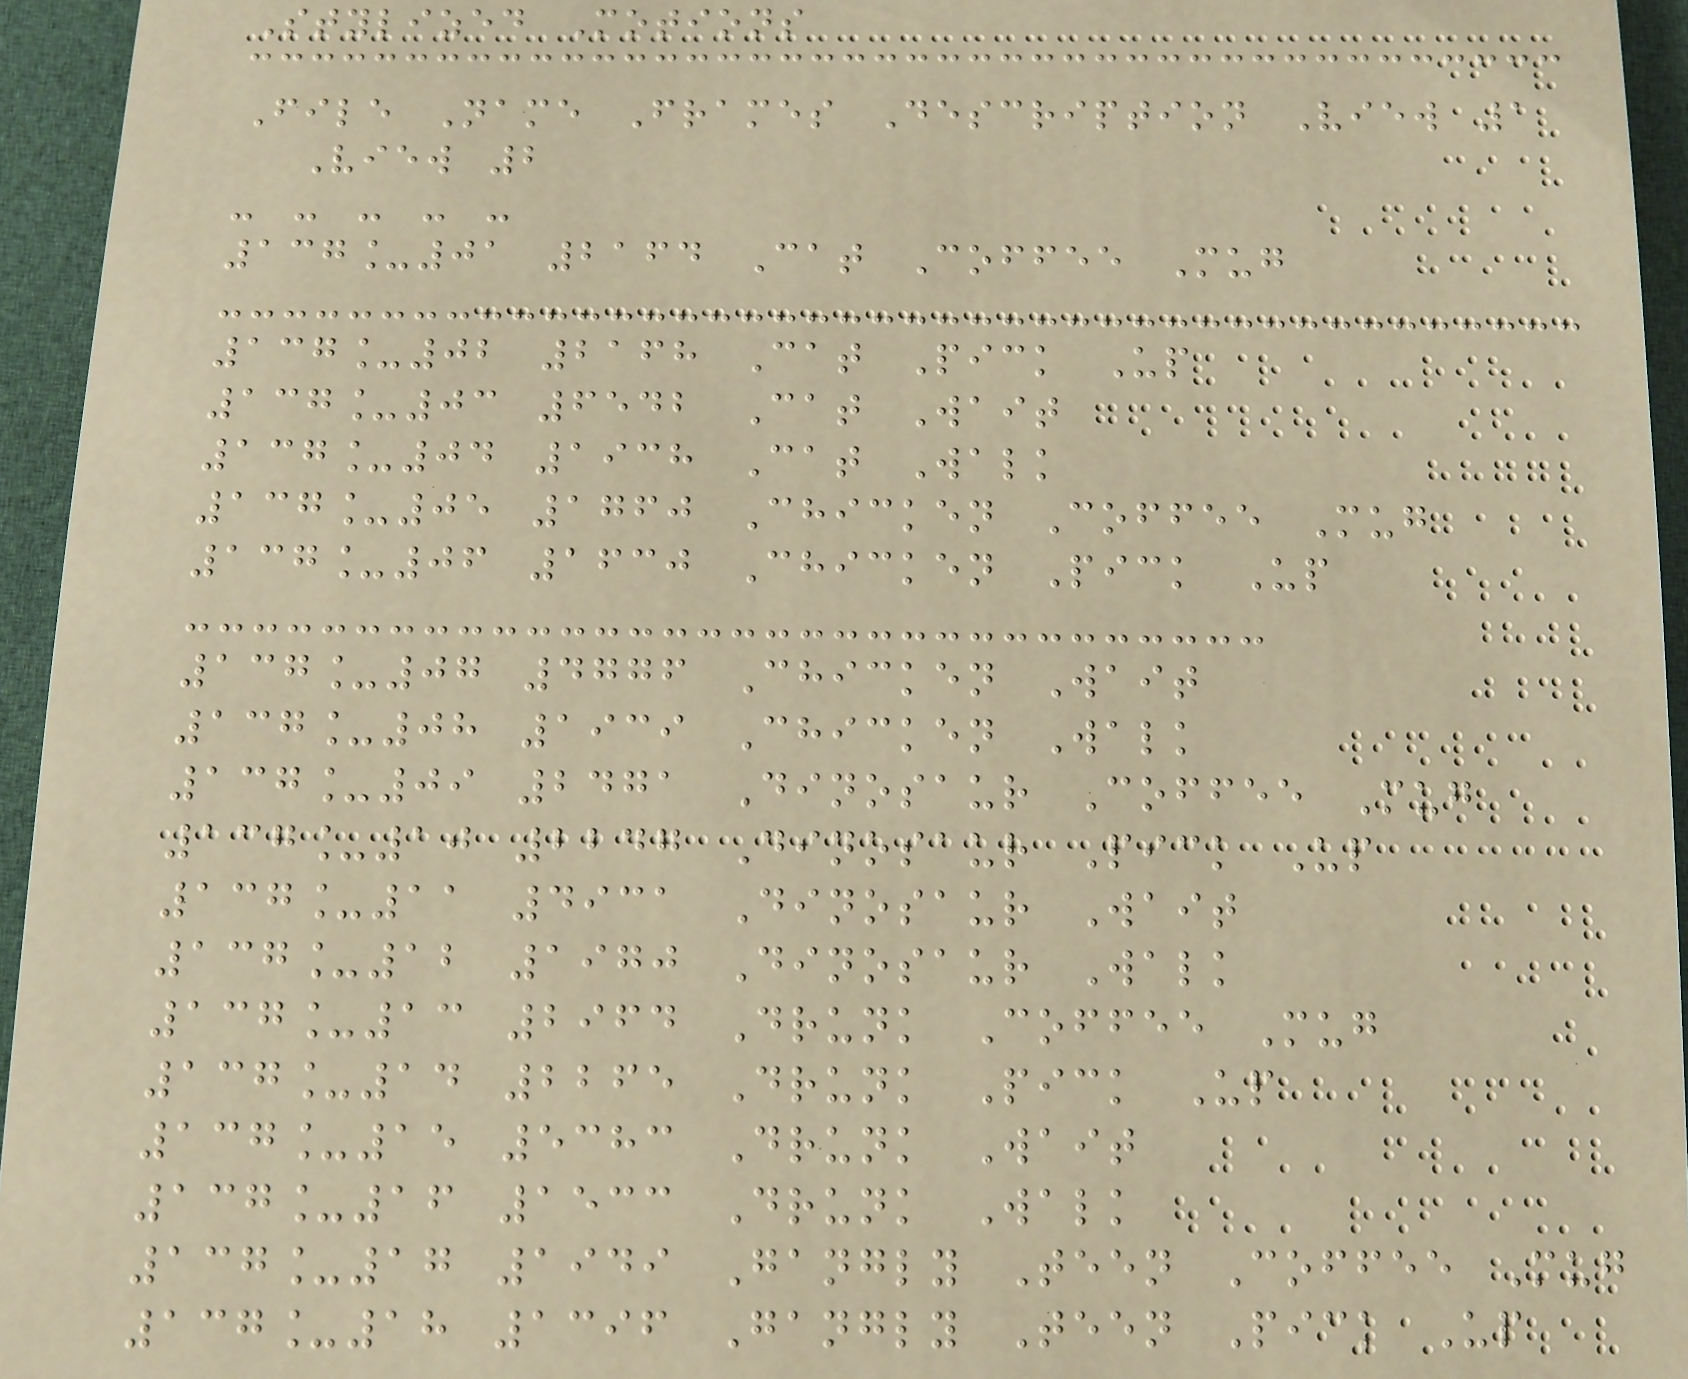Stylized Motions
File Name Frames Description View 1
View 2
- - - - -
137_01 2164 Cat Coffee Mug
137_02 2168 Cat Pick Up
137_03 6542 Cat Wait
137_04 1938 Cat Walk
137_05 1760 Chicken Coffee Mug
137_06 1630 Chicken Pick Up
137_07 4776 Chicken Wait
137_08 1939 Chicken Walk
137_09 2471 Dinosaur Coffee Mug
137_10 2247 Dinosaur Pick Up
137_11 4931 Dinosaur Wait
137_12 1970 Dinosaur Walk
137_13 2964 Drunk Coffee Mug
137_14 2265 Drunk Pick Up
137_15 5383 Drunk Wait
137_16 1533 Drunk Walk
137_17 1949 Gangly Teen Coffee Mug
137_18 1396 Gangly Teen Pick Up
